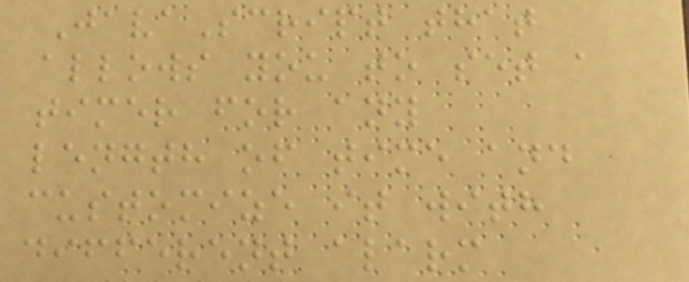JavaScript that
allows you to set a
timer for any
length of time and
customize it with
different alarm
